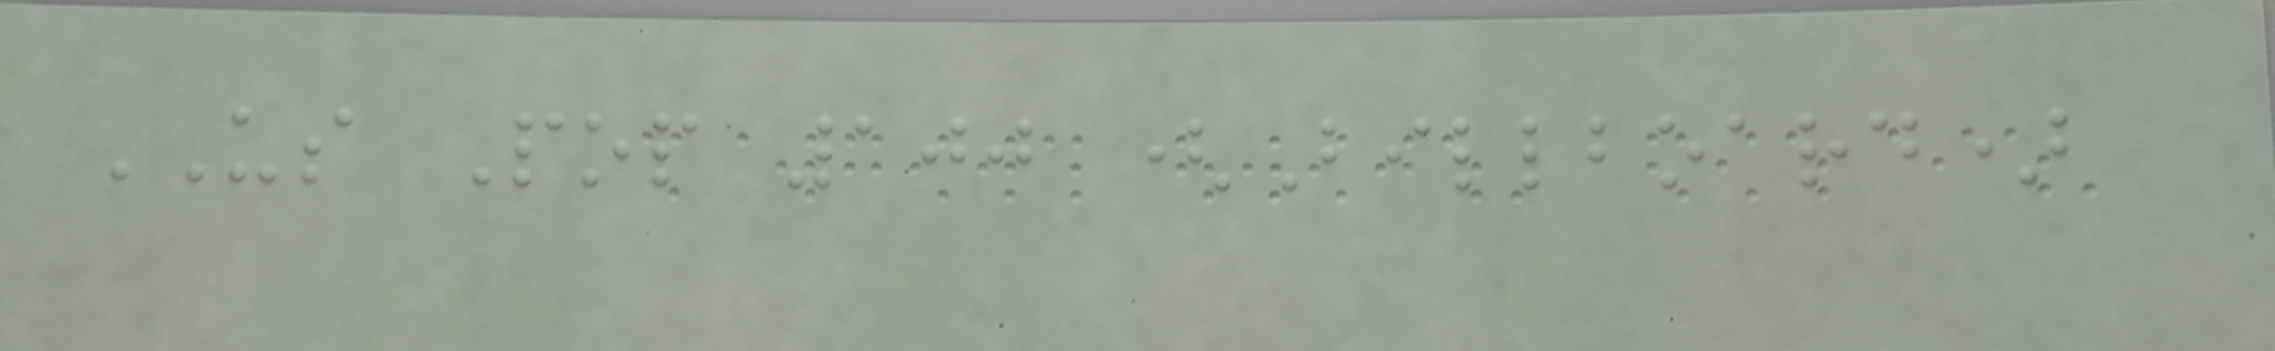US Pop 100 (Billboard)
